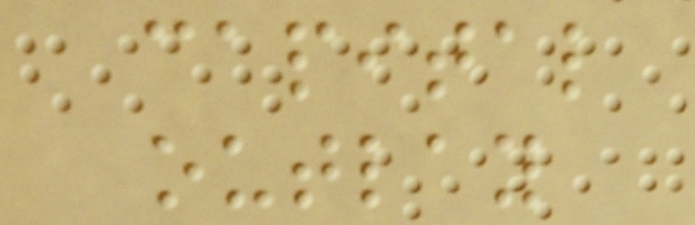capital
outlay
